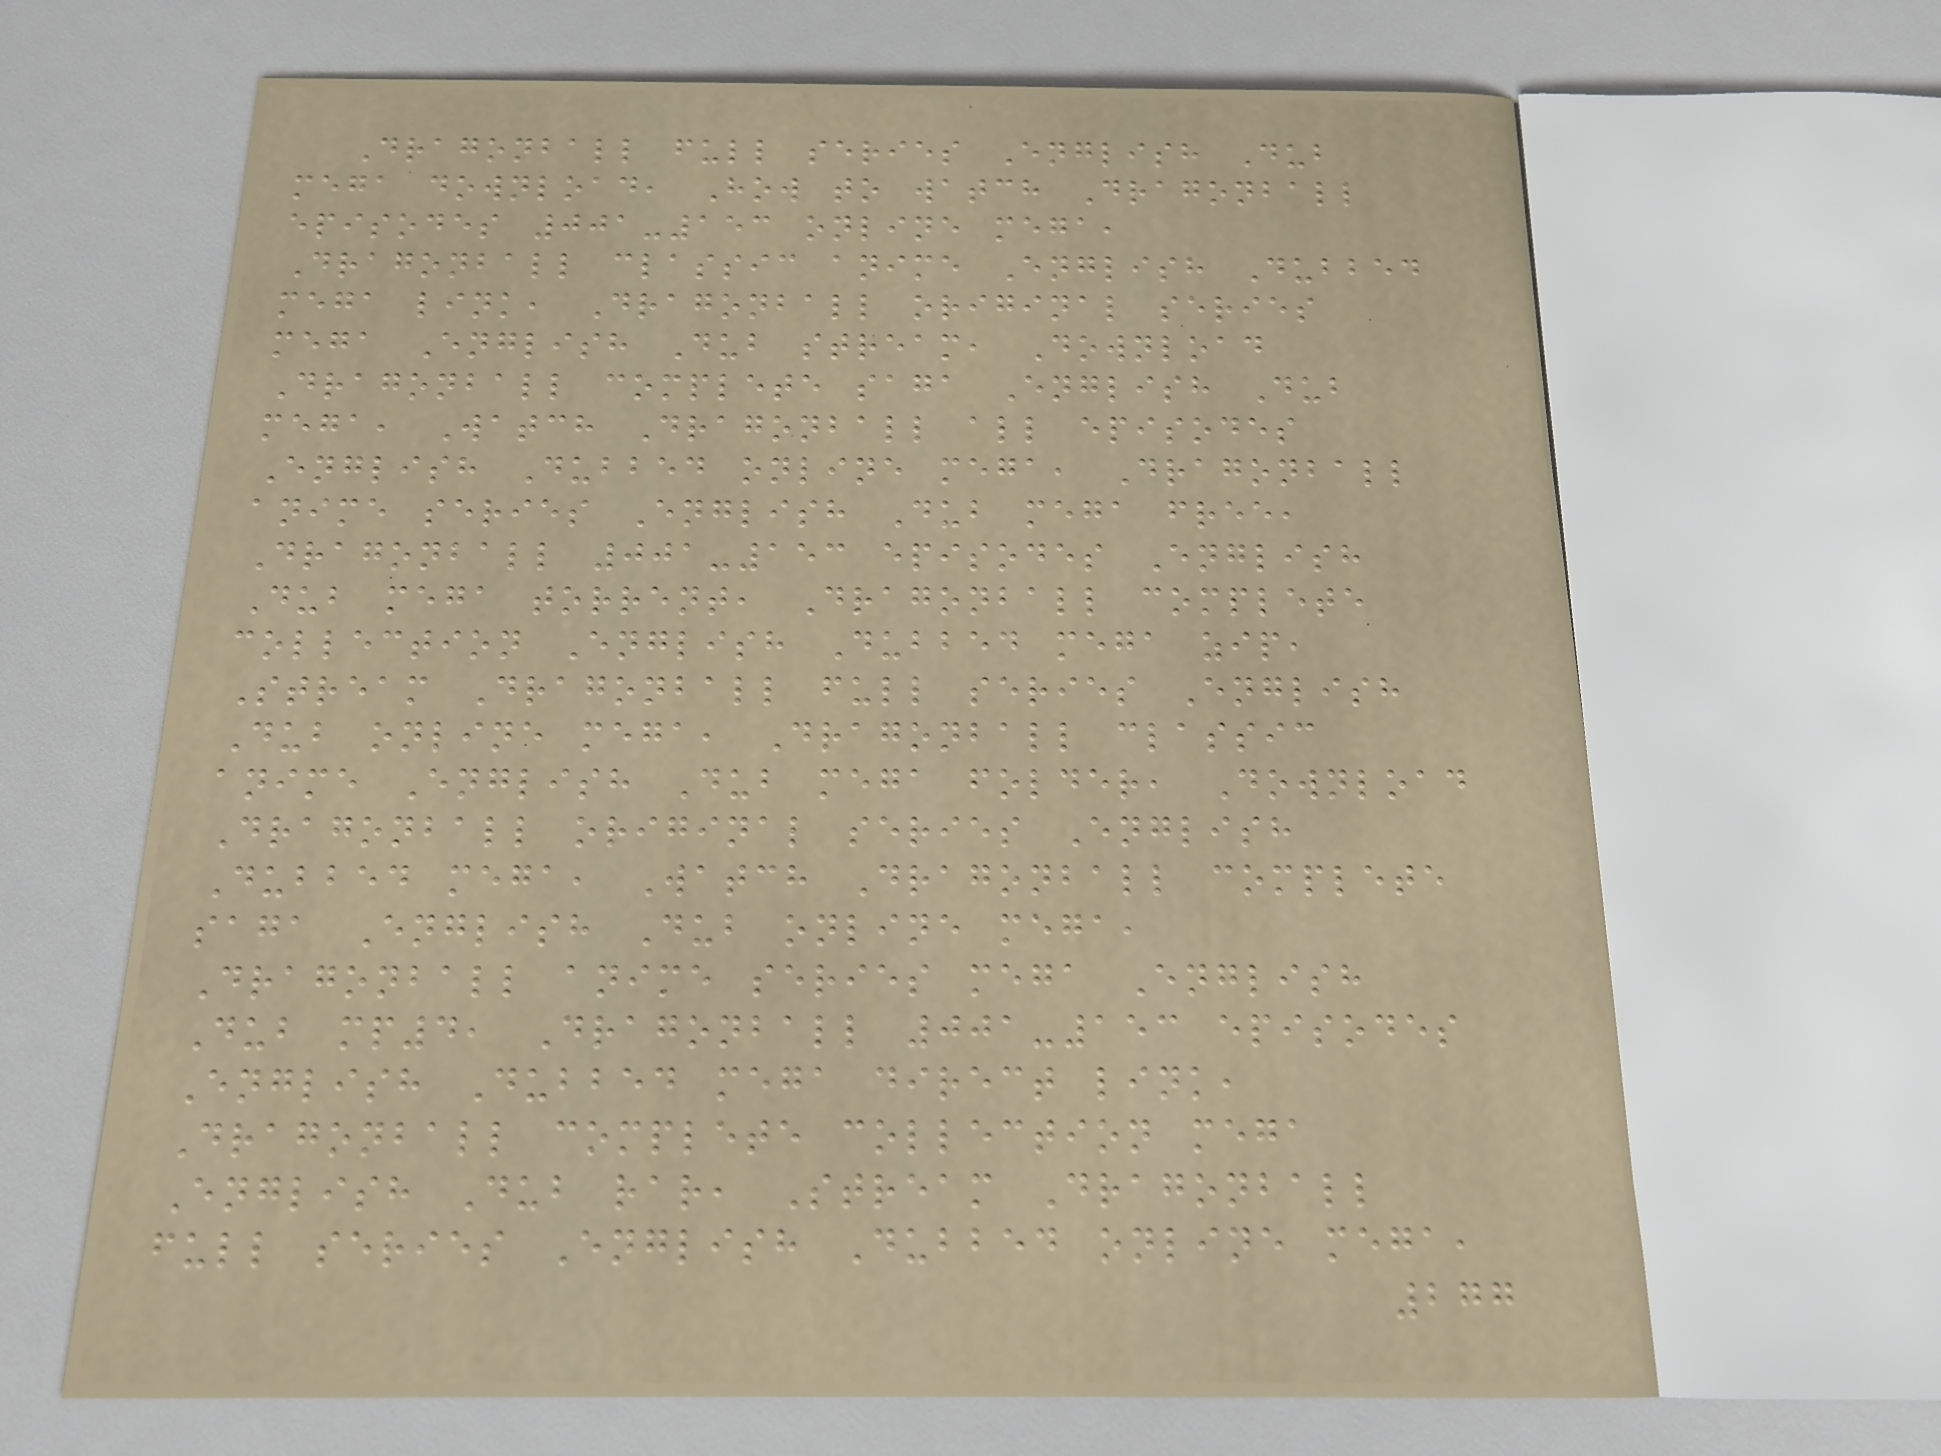Dragonball full series English Dub
mega download, How to watch Dragonball
episodes 001-153 online mega,
Dragonball classic anime English Dubbed
mega link, Dragonball original series
mega English Dub stream, Download
Dragonball complete saga English Dub
mega, Watch Dragonball all episodes
English Dubbed online mega, Dragonball
anime series English Dub mega free,
Dragonball 001-153 episodes English
Dub mega torrent, Dragonball complete
collection English Dubbed mega zip,
Stream Dragonball full series English
Dub online mega, Dragonball classic
anime English Dub mega folder, Download
Dragonball original series English
Dubbed mega, Watch Dragonball complete
saga English Dub online mega,
Dragonball anime series mega English
Dub mp4, Dragonball 001-153 episodes
English Dubbed mega direct link,
Dragonball complete collection mega
English Dub rar, Stream Dragonball
full series English Dubbed online mega,
277
